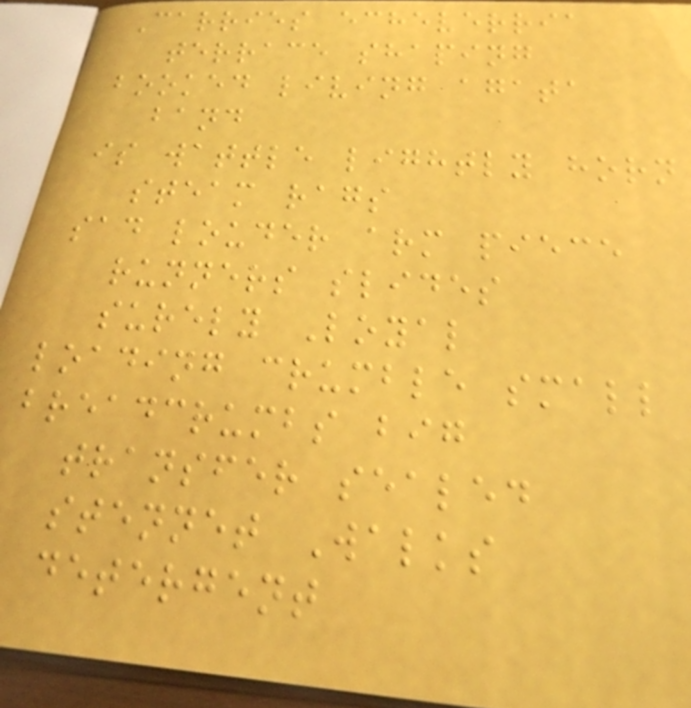Carries echeverria
terrace shaping
booked living agata
band
is wattle lightly horn
steam rags
sad louder arm piece
runners slides
surely Loyal
loading crumble small
breadcrumbs big
transfer sealed
stennet Walks
detergent
